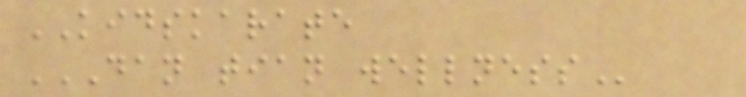KIDSKARATE
DAN TIAN WELLNESS
